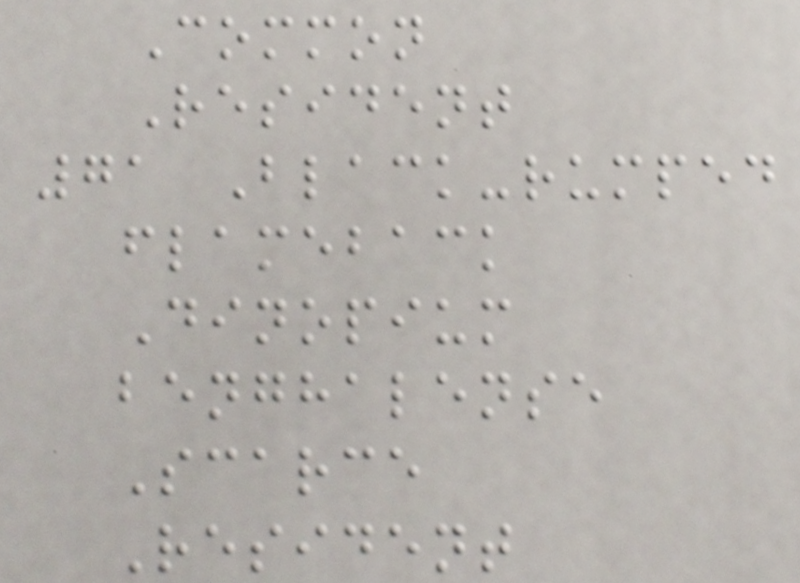Common
Resident
71 Black-rumped
flameback
Dinopium
benghalense
Scarce
Resident
